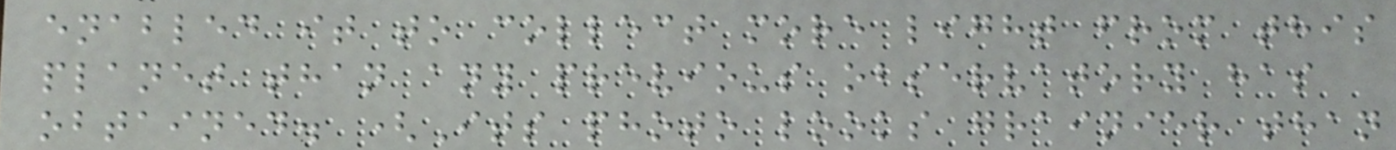enabled it to collect more light from this
planet than any previous observatory has
obtained. (Its photo looks grainier than
